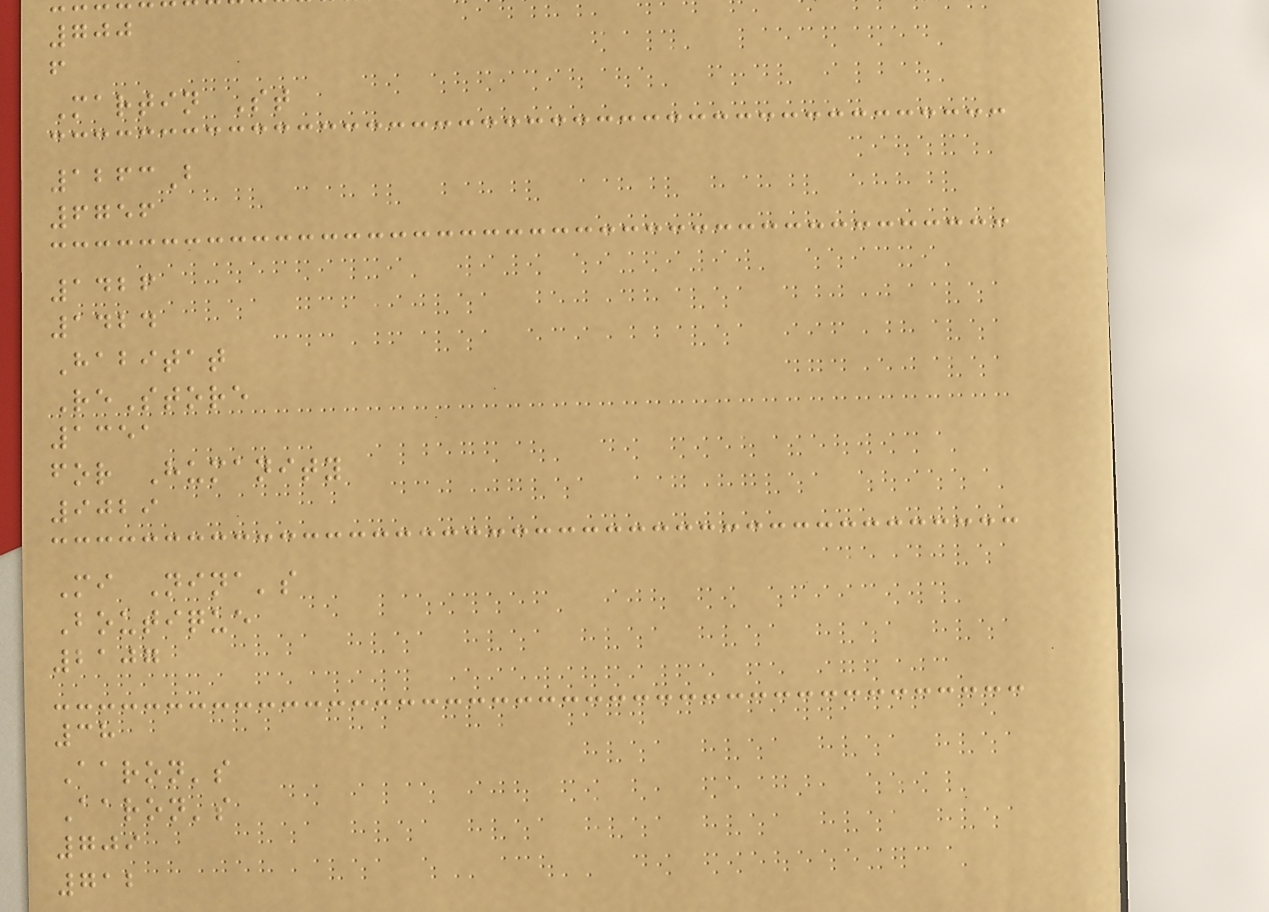700
f
Martin St
1263B
6756
1426
1424
Habitat
ReStore
1351
for Humanity
9029
Mi Nina's
Boutique
2107
38
Aaron's
Aaron's
709
712
